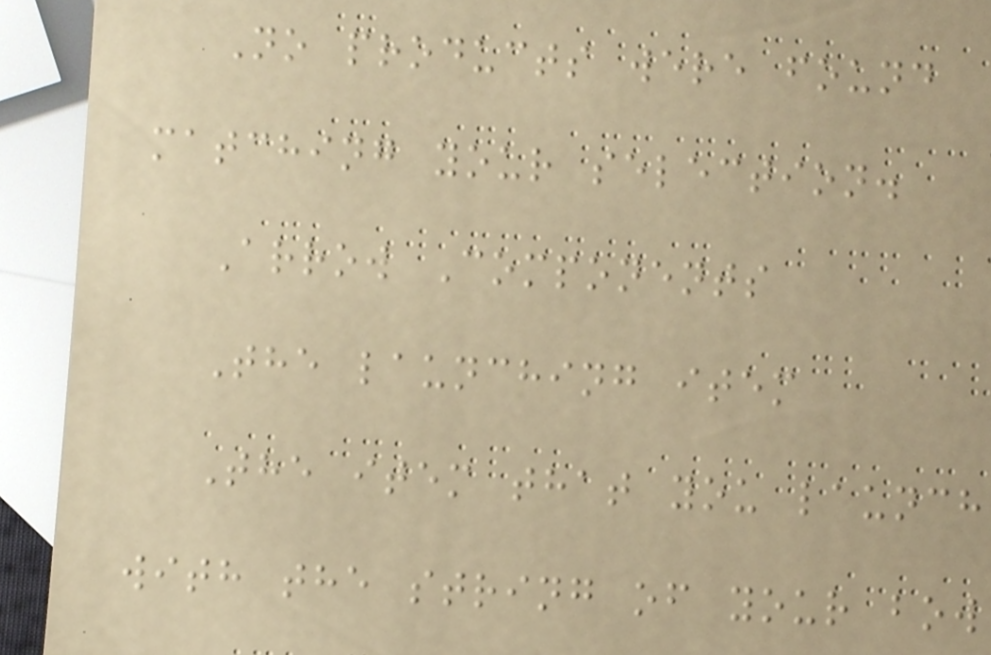No products were found
matching your selection.
Arrow Components
The launching item
The item that you launch
with the string of your bow
